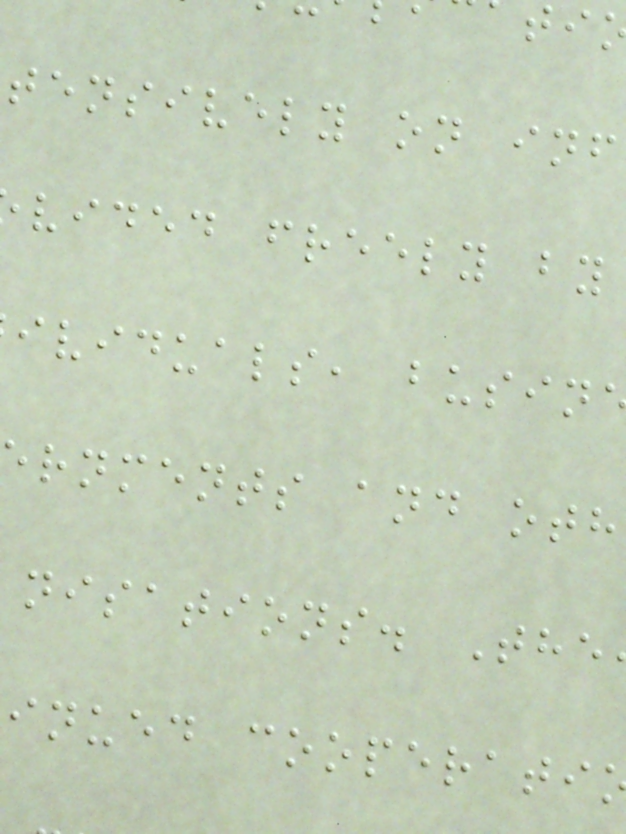tensively on inf
vided freely by
ividuals, busin
rnments and oth
nisations. The
inued cooperati
